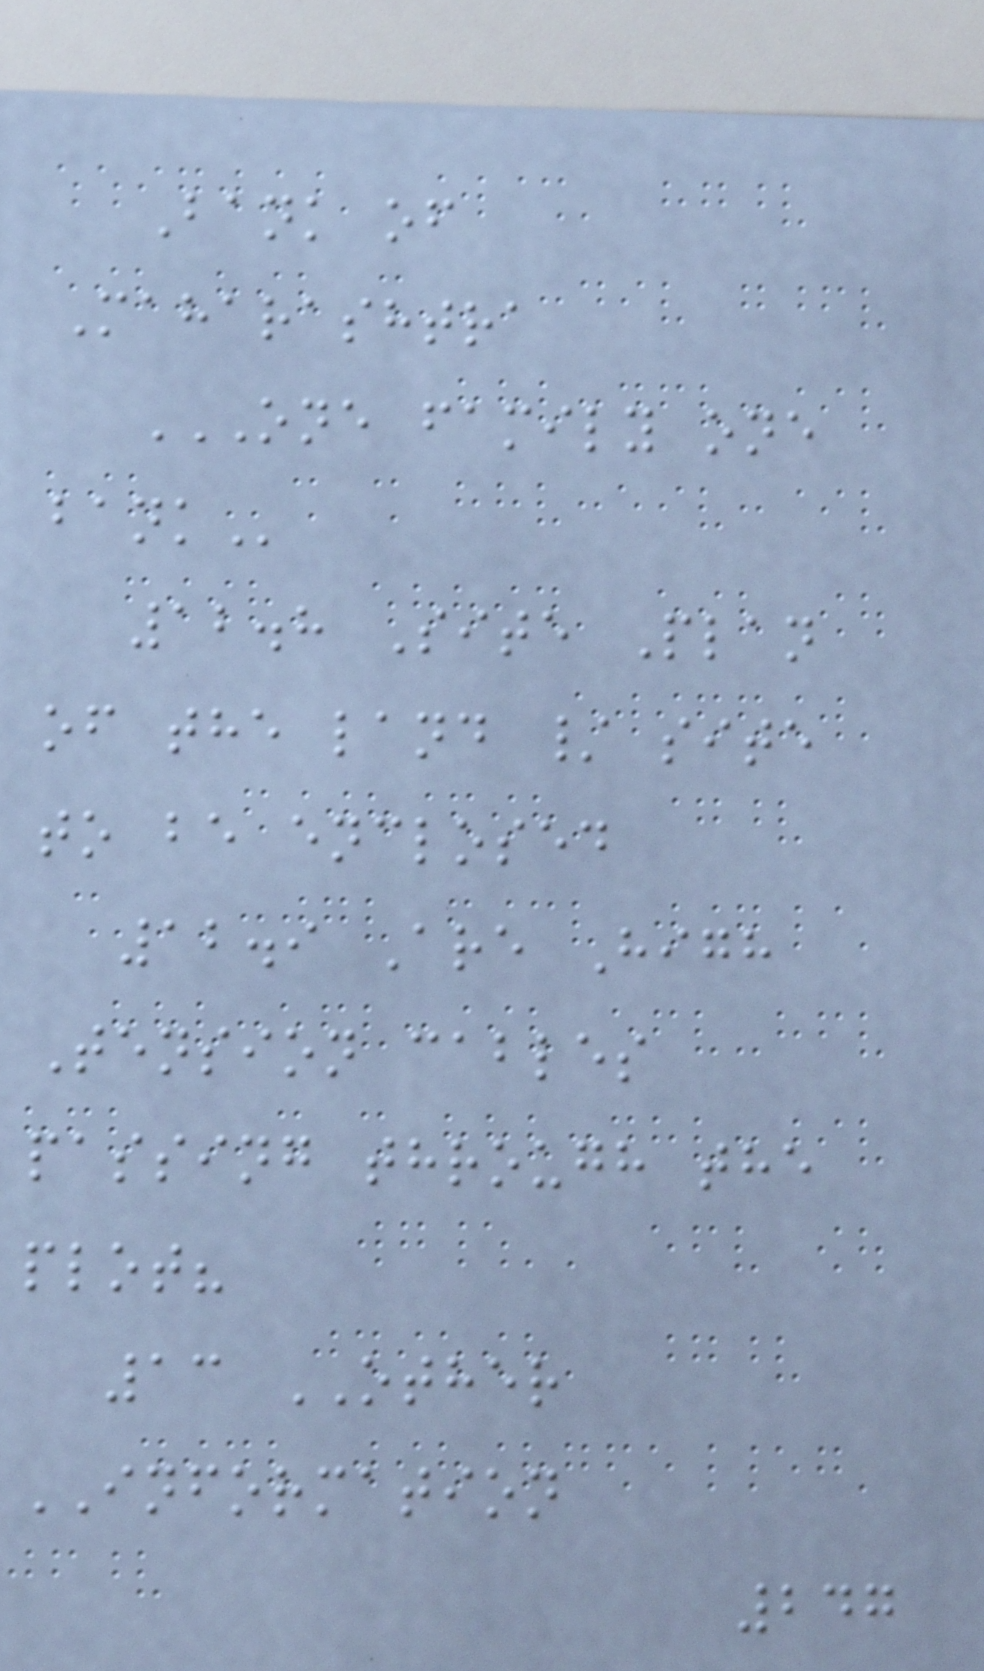Bank of
Maharashtra
ONE FAMILY ONE
BANK
12.8 Site Plan
of the land / site
to be enclosed
12.9 Are High
Tension cables
passing through the
plot?
13 OTHER
INFORMATION
247
